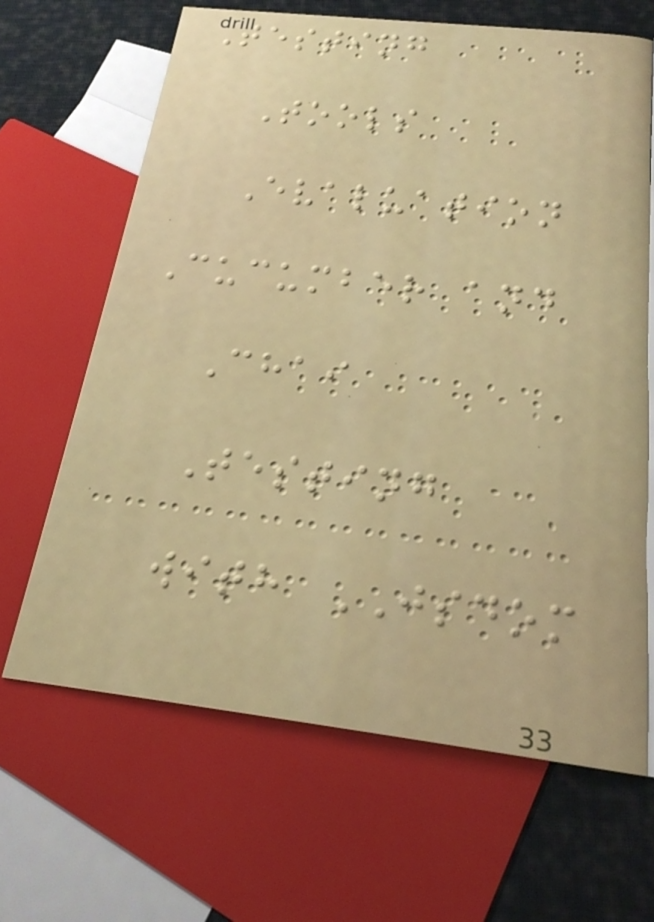Testing
Tools
Evaluation
Cucumber and
Chai
Testing
with JSDOM
